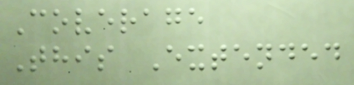Coverage
This Extended
